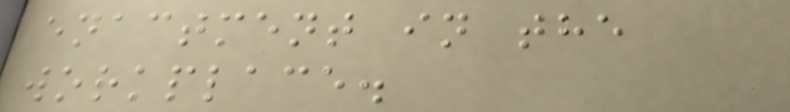enactment in the
workplace.
